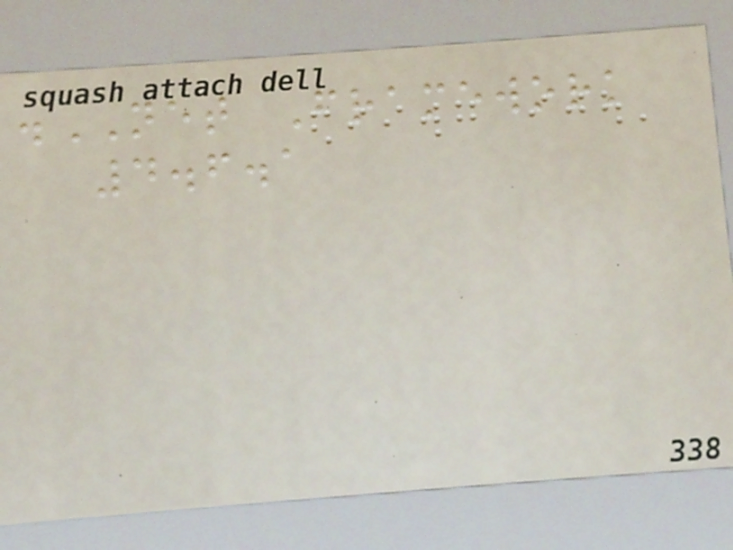.NET Framework
4.6.1
